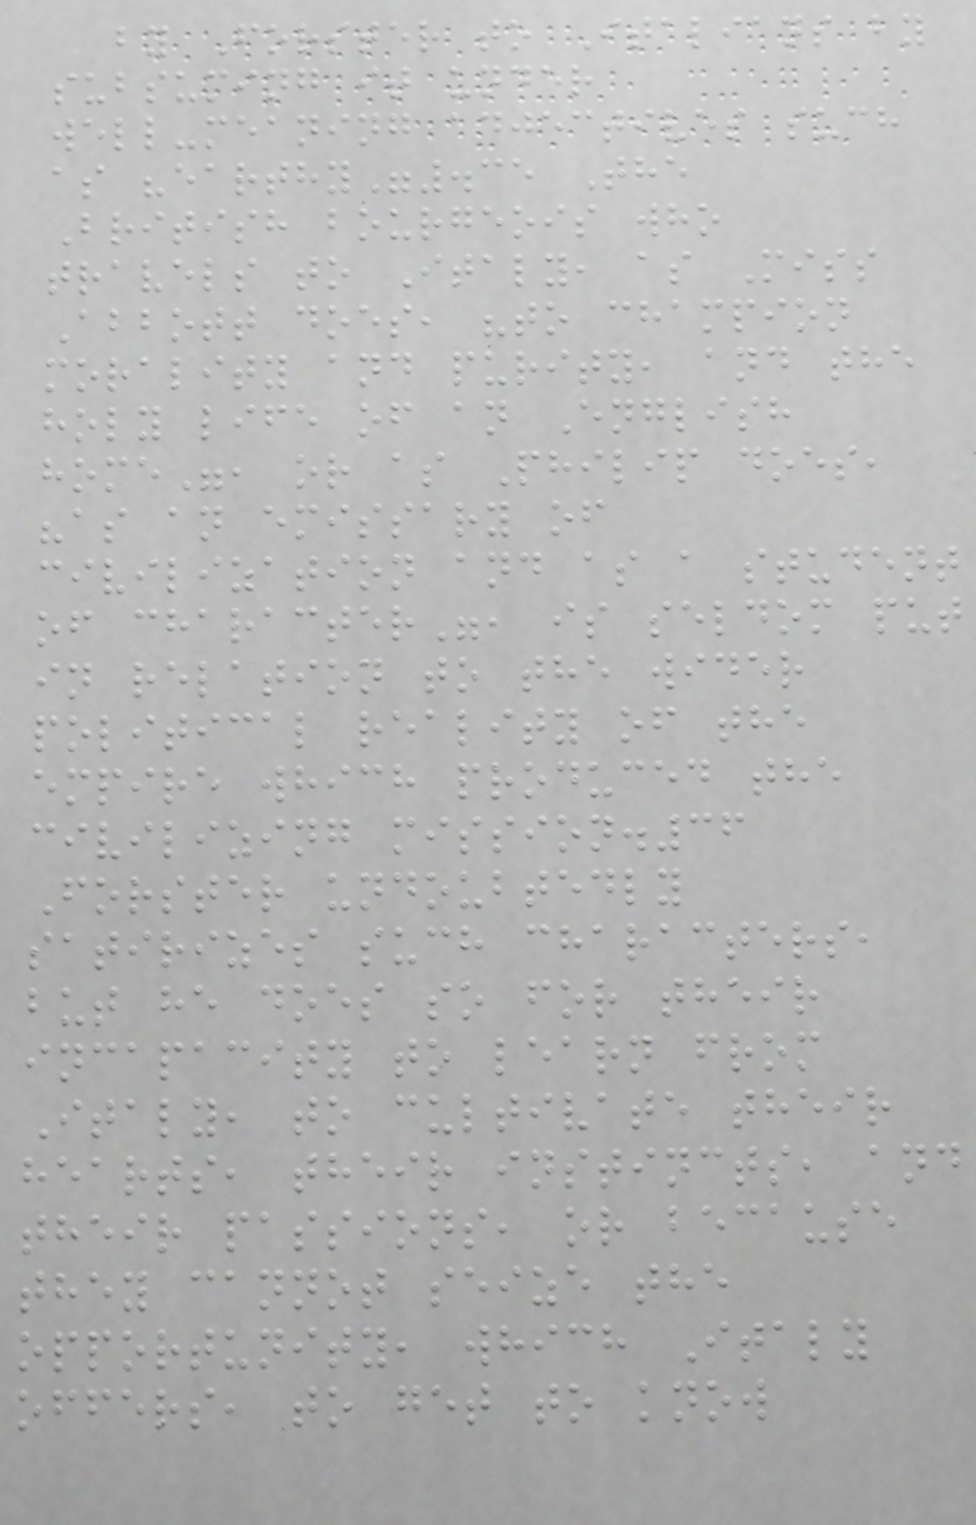by Forster to Italians by
subsuming it under
well-meaning adjectives such
as "earthy".35 The
British bourgeois who
travels to Italy, as Miss
Abbott does, "to champion
morality and purity, and the
holy life of an English
home", or as Philip does,
"as an emissary of
civilization and as a student
of character", is seldom put
in relation to the wider
political reality of the
empire which produced the
civilizing mission.36
Forster undoubtedly
satirizes such characters,
but he does so for their
incapacity to learn from
Italy, to cultivate their
hearts, their instincts, and
their passions, or because
they cannot seize the
opportunity, which Italy
offers, to get to know
